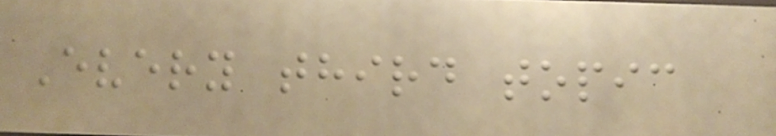Every third topic
